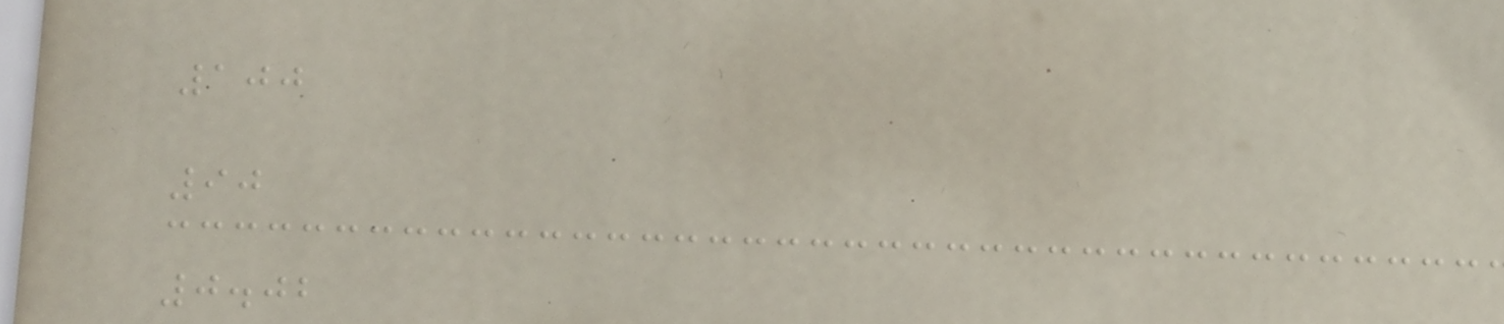100
90
0.02
